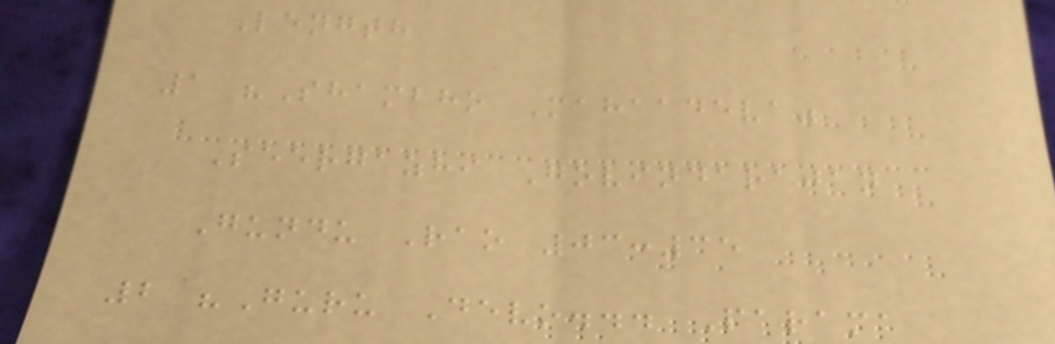Length
1 "Shambho Mahaadeva"
Seergazhi Govindarajan
Gundu Rao 03:35
2 "Guru Devo... Parama
